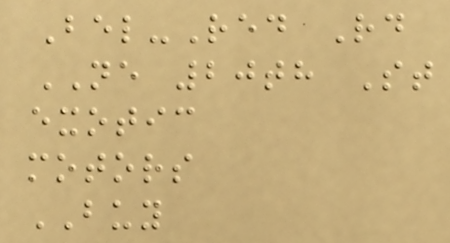Bel-Red Rd
NE 20th St
exotic
motors
BUY
